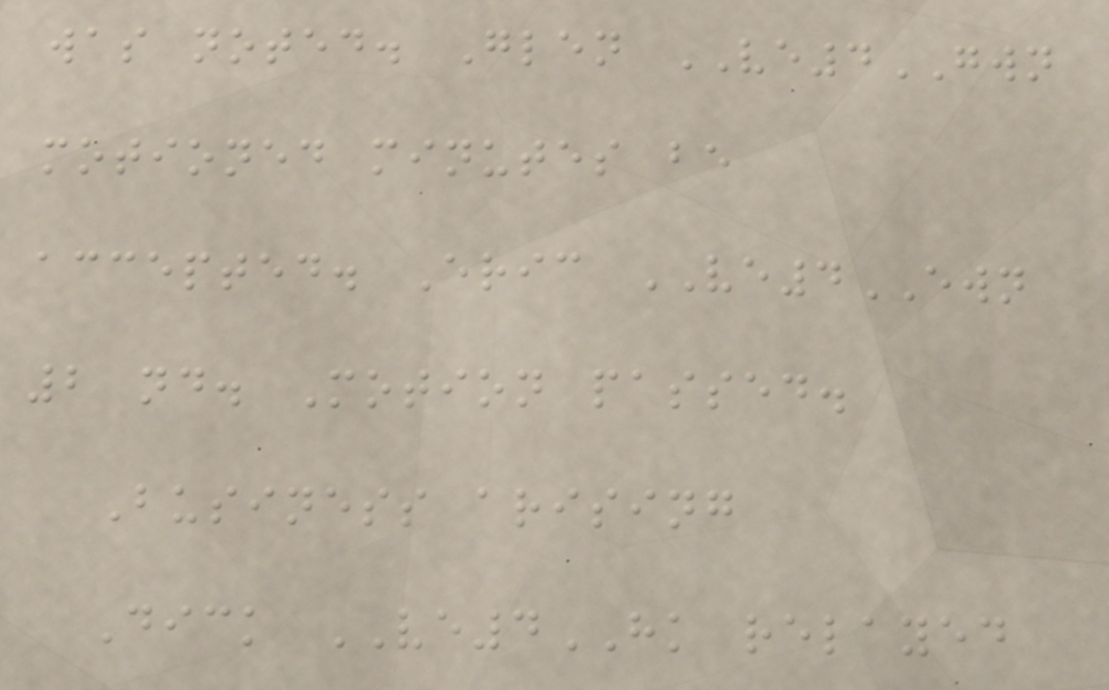was noted. Glen VE4GWN
motioned minutes be
accepted. Eric VE4EWN
2 nd. Motion passed.
Business arising
Dick VE4HK relayed
